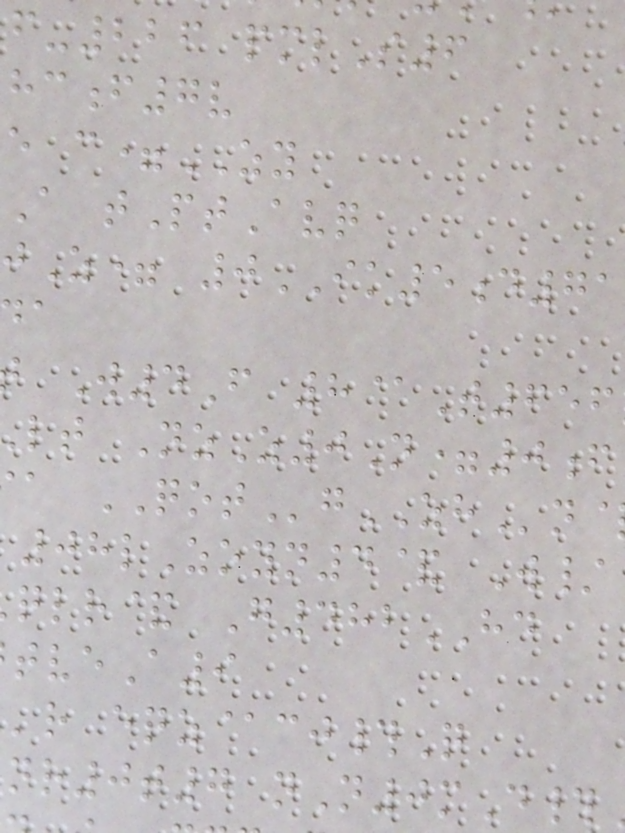f-226 pmlS6
f7v
e c=ZY
A tPtAvq
jZ= 0IK5d71
W4F 8@T656
lt NzZ0N=0f
a QOTgZHn
08lZoyn4& W/
qlr& G482HD
tveA9
r eqz@cj#Q
nr0t7 nN0mD#
